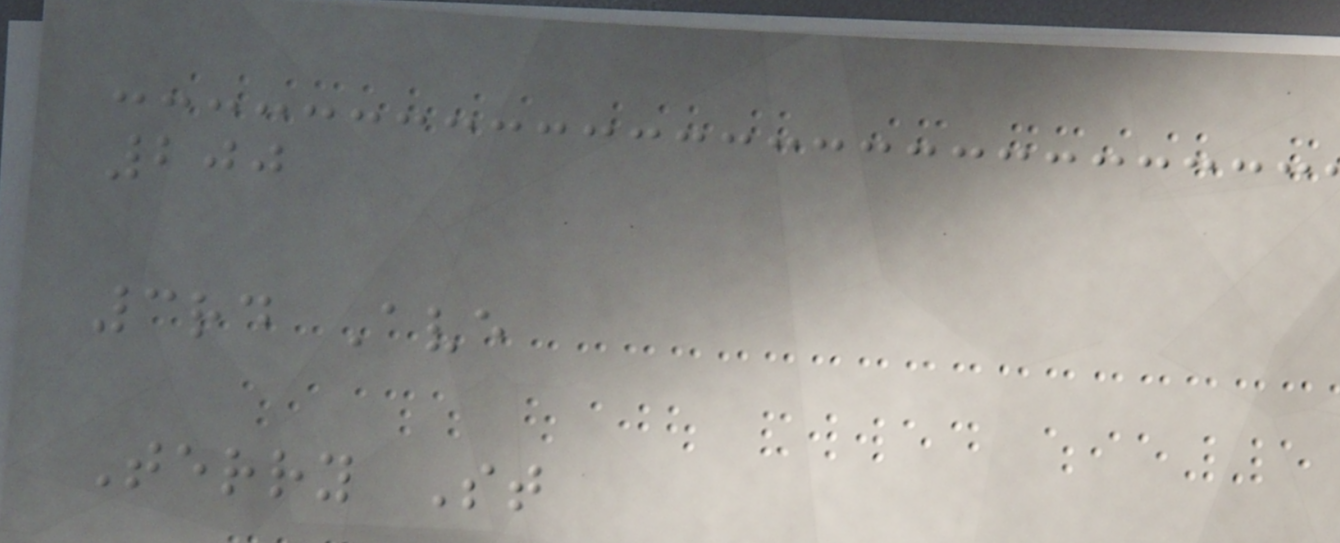200
3rd Ave
Terry St
